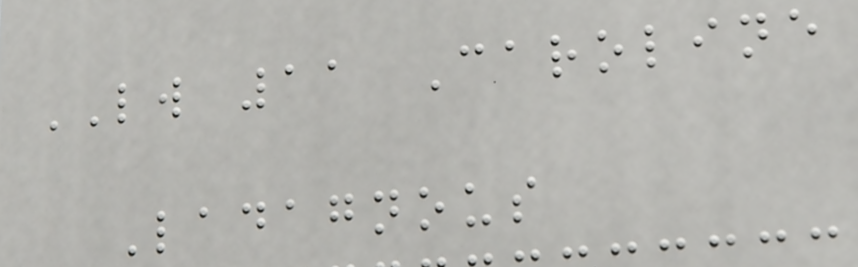LW 11 Caroline
Ladagnous
